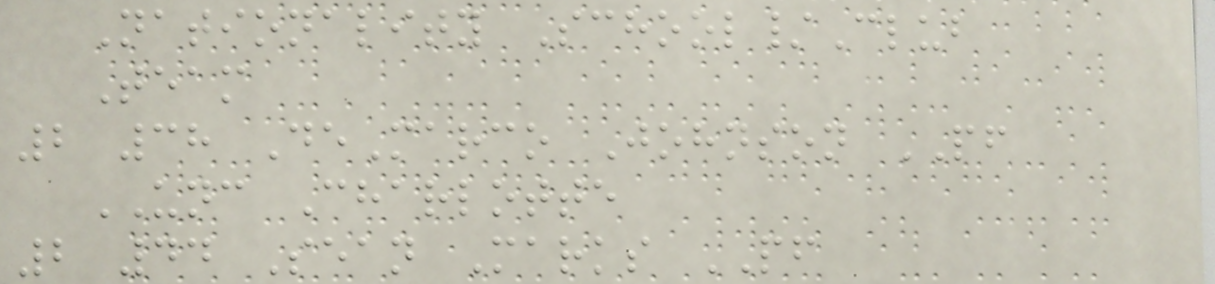Nationality School/Club
Team
2 38 DeMarco Johnson PF
UNC Charlotte
2 44 Sean Marks PF
